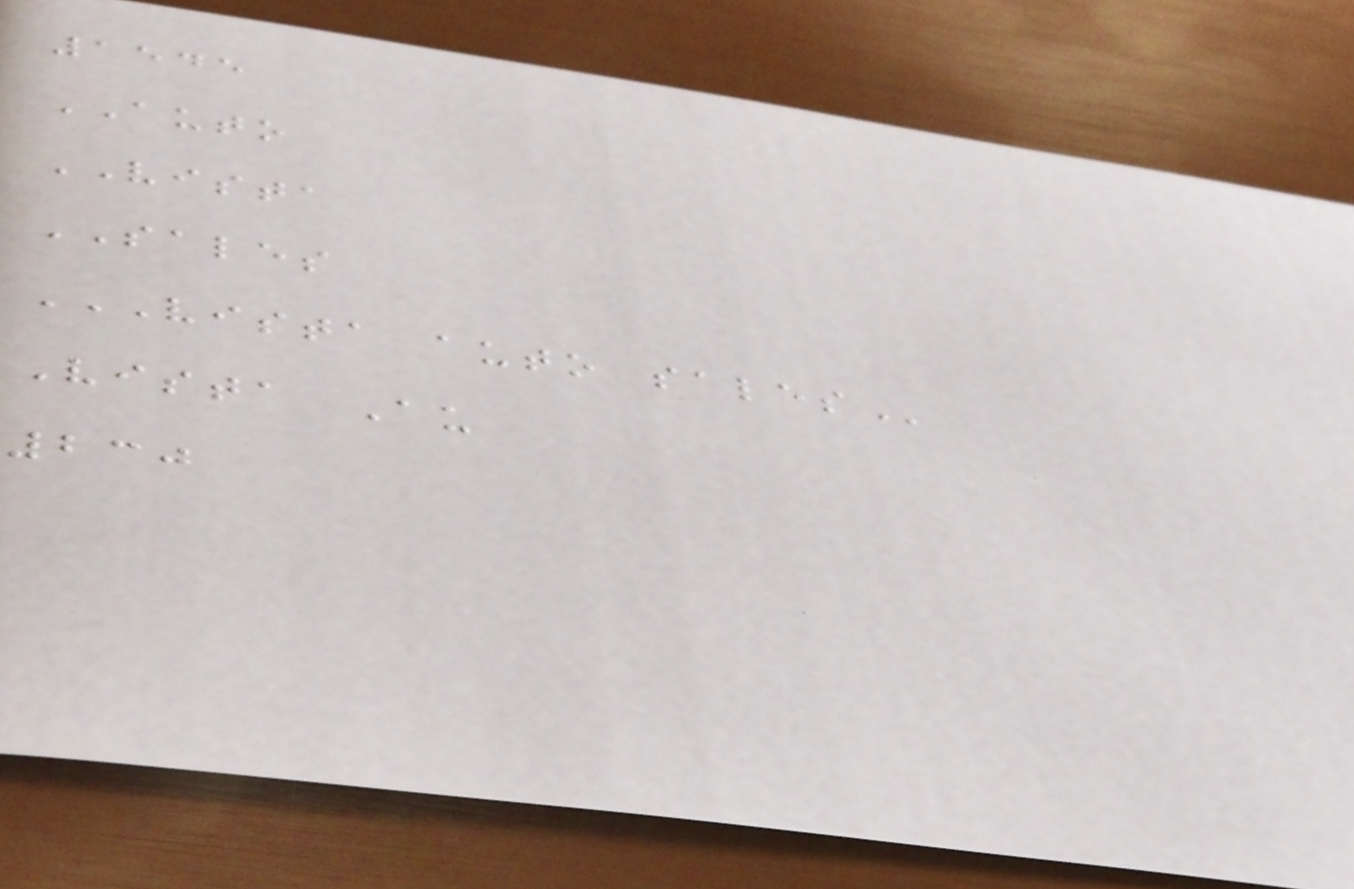1545
AUTO
VISTA
SALES
VISTA AUTO SALES
Vista Au
230
